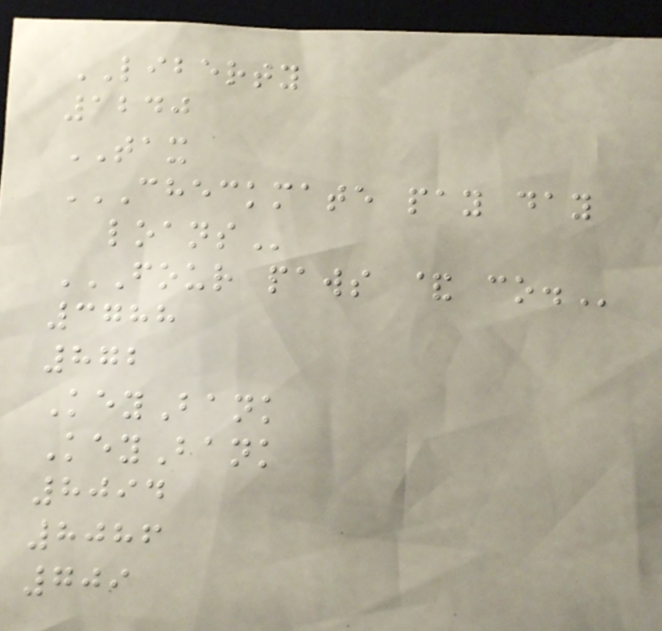LIBERTY
1240
TAX
CHECKMATE PAY DAY
LOANS
FOUR PAWS & CO.
3788
872
KeyBank
KeyBank
8094
8086
709
